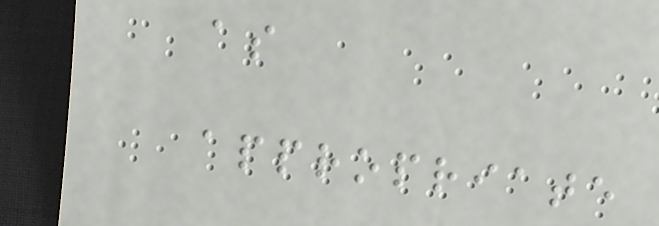as
appropriate
